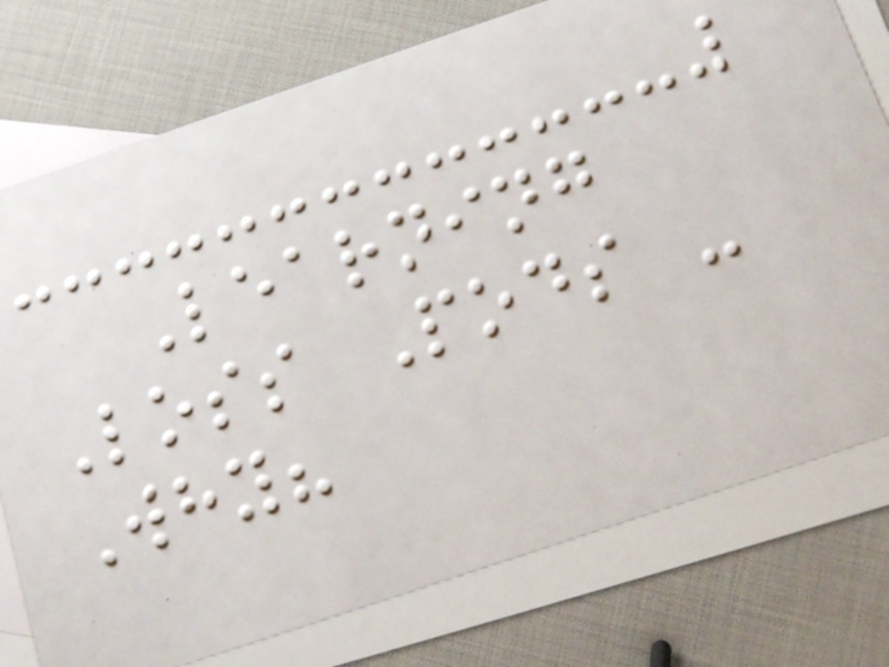Learning
Loss Pods -
Why?
